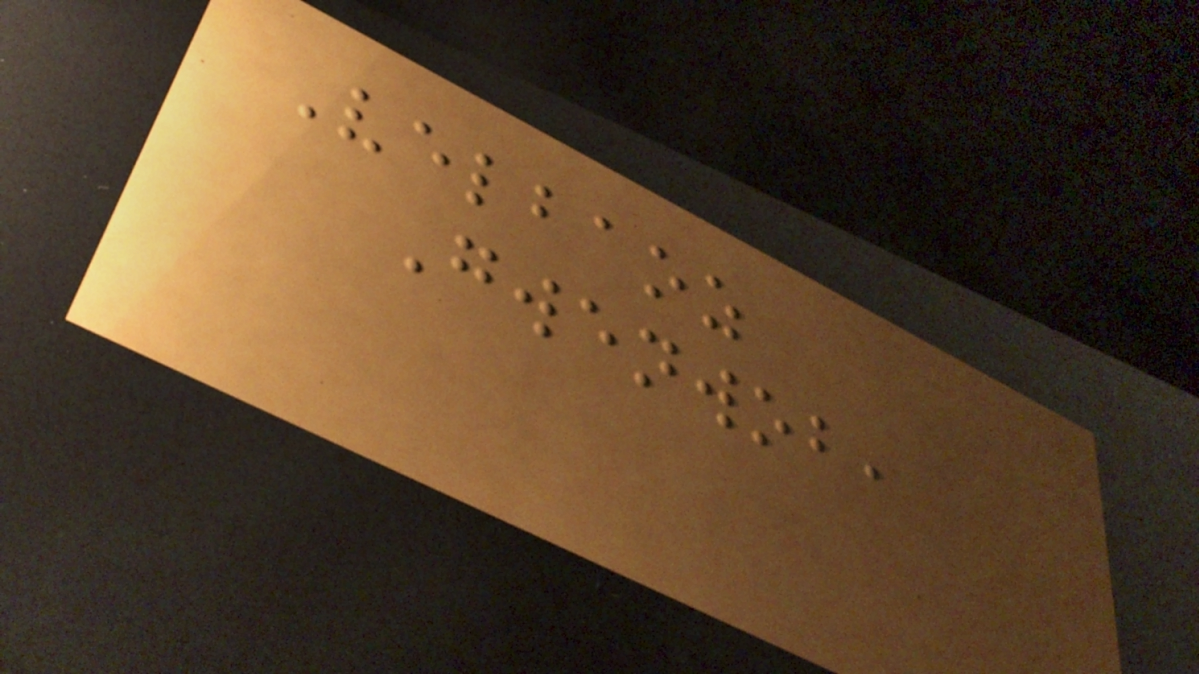Velbaoz
Gwenwob,
